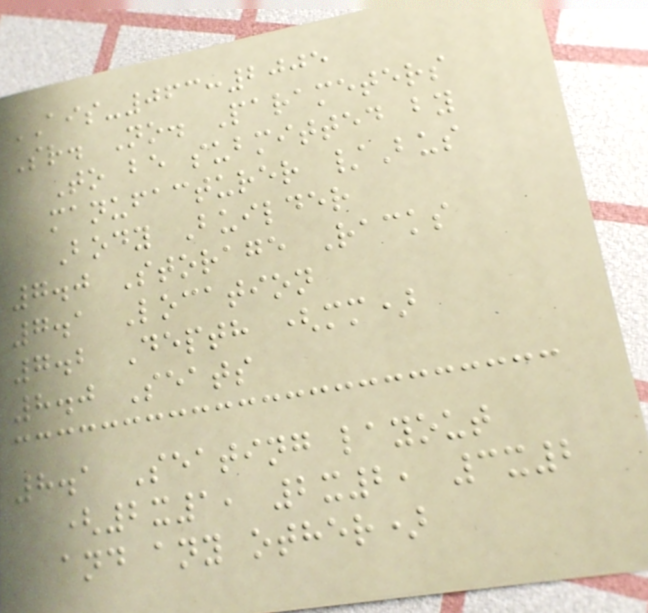AIS-063:2005
Sr. No. Parameters
To be submitted by
manufacturer /Bus
Body Builder
7.0 Storage Racks
7.1 Location
7.2 Depth (mm)
8.0 Seats
8.1 Seating layout
(2x1, 2x2, 3x2
and any other)
